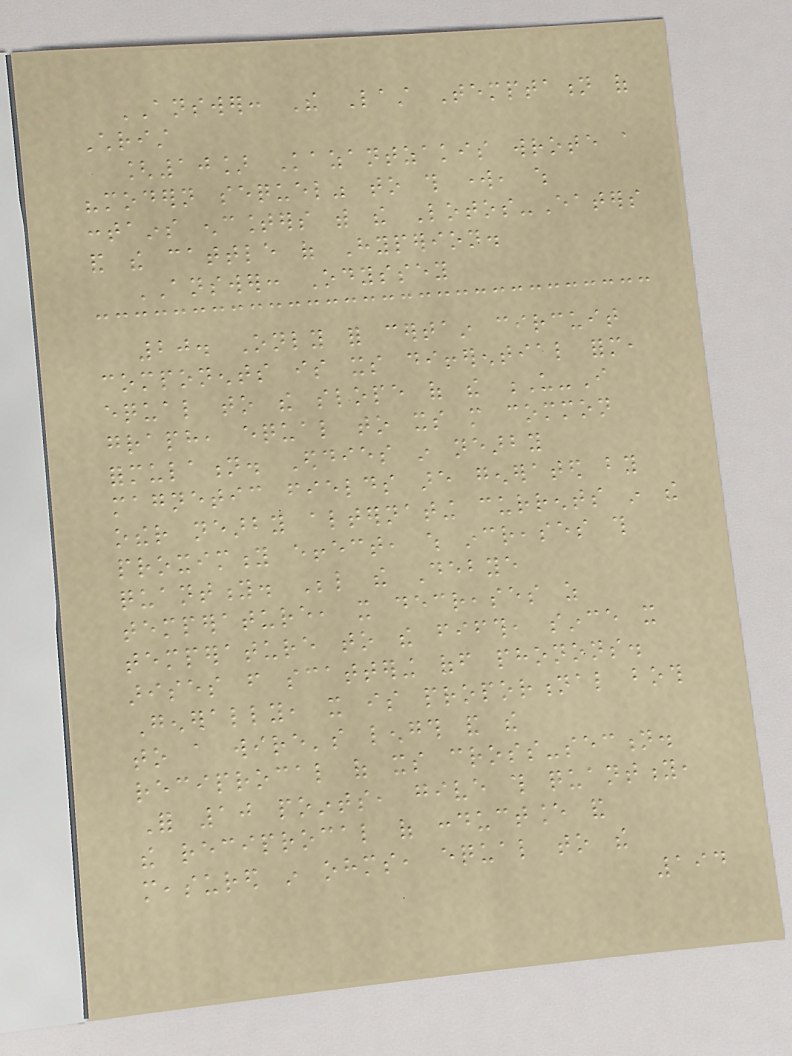ANSWER: The Last Temptation of
Christ
[10] Kazantzakis wrote a
"modern sequel" to this work, which
contains encounters with the Lotos-Eaters
and the cattle of Hyperion.
ANSWER: Odyssey
20. Only for certain circuit
components is its differential form,
equal to the slope of the U-I
graph, equal to its more common
formulation. Eddies in nearby
magnetic fields are generated by
other nearby alternating currents in the
proximity effect, which increases this
quantity. Below the Debye
temperature, it decreases as
temperature to the fifth, since it
arises from scattering off phonons.
Generally, it is proportional both
to a wire's length and the
reciprocal of its cross-section.
For 10 points, give this quantity,
the reciprocal of conductance and
measured in ohms, equal to the
194
